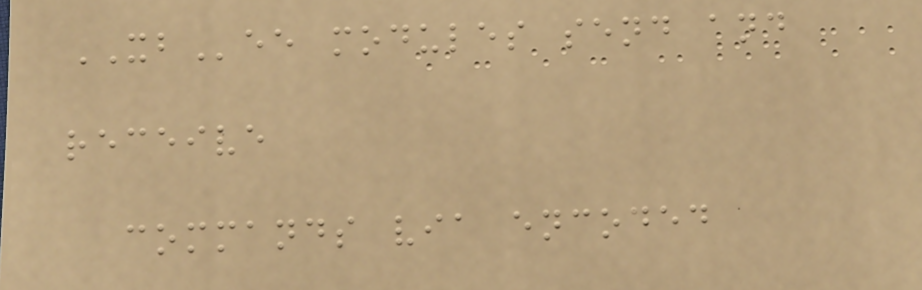XBee modules send and
receive
commands via encoded
